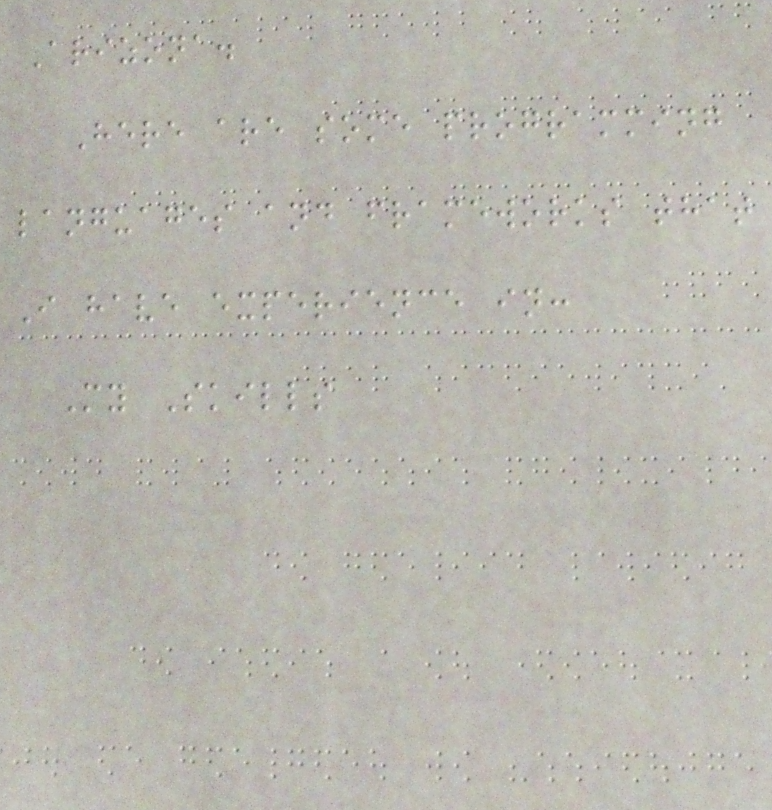Arizona.
Here are some programming
languages and frameworks that
I have experience in:
My Skills
